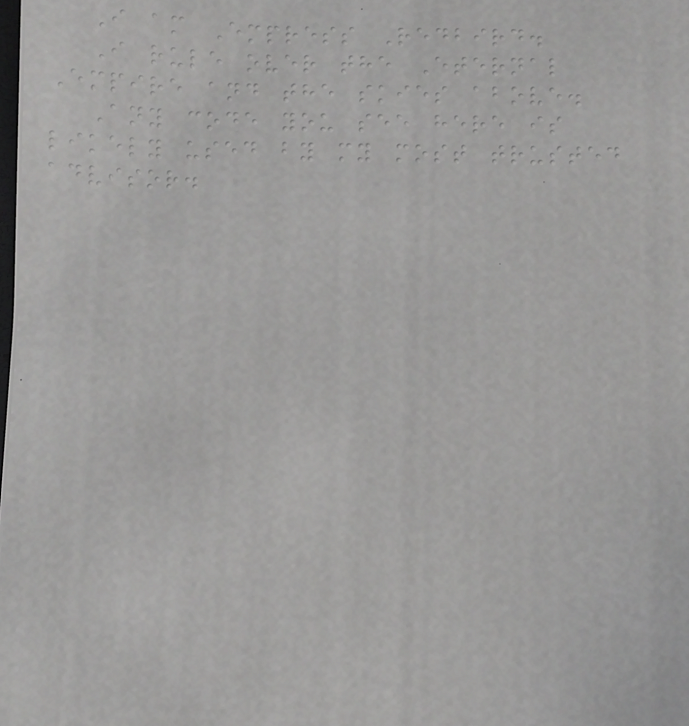I am Empress Redbird.
I rule over the Eternal
Empire and the skies above.
Any code you see here is
likely used by my most trusted
advisor.
